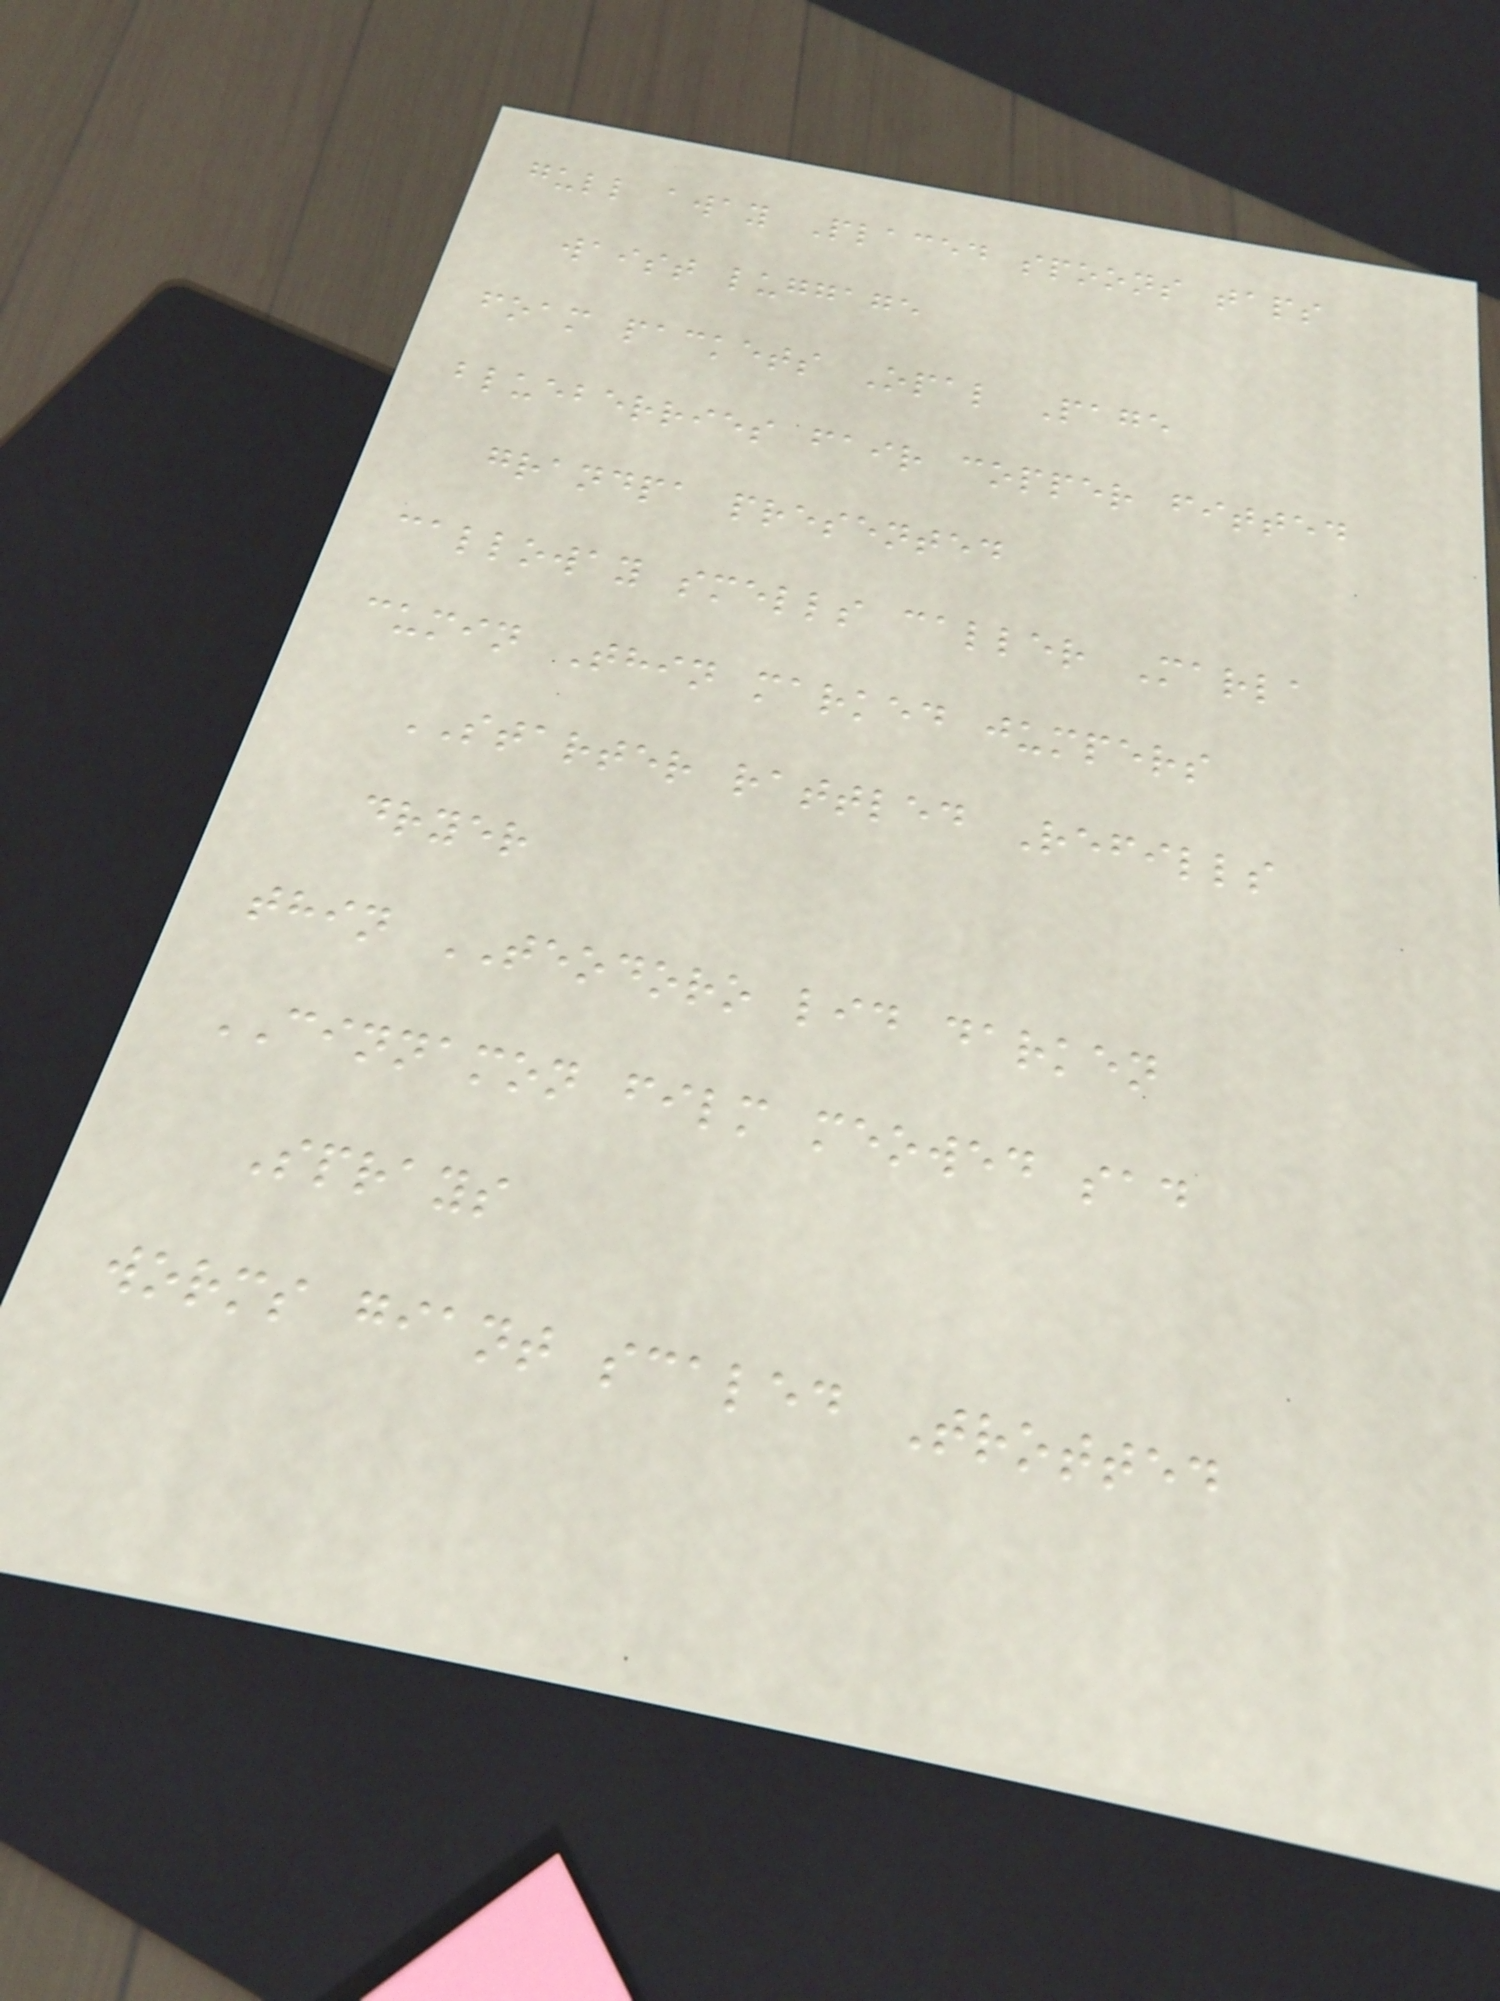gull away Placed spoons taps
waist luggage
foam packets Opal Page
blueberries fair copper fitted
grandpa presented
calloway smells caller Marla
cumin Thin marked jumpers
STARTER rattled Refills
dryer
thin TEODORO lid darken
CINNAMON film meowed sad
Sprays
worms giant scaled Trotted
